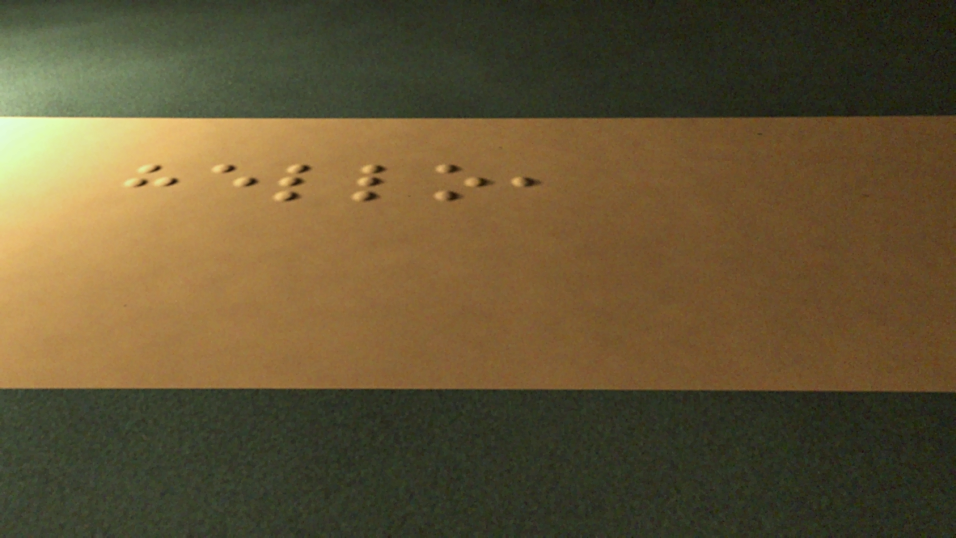hello,
